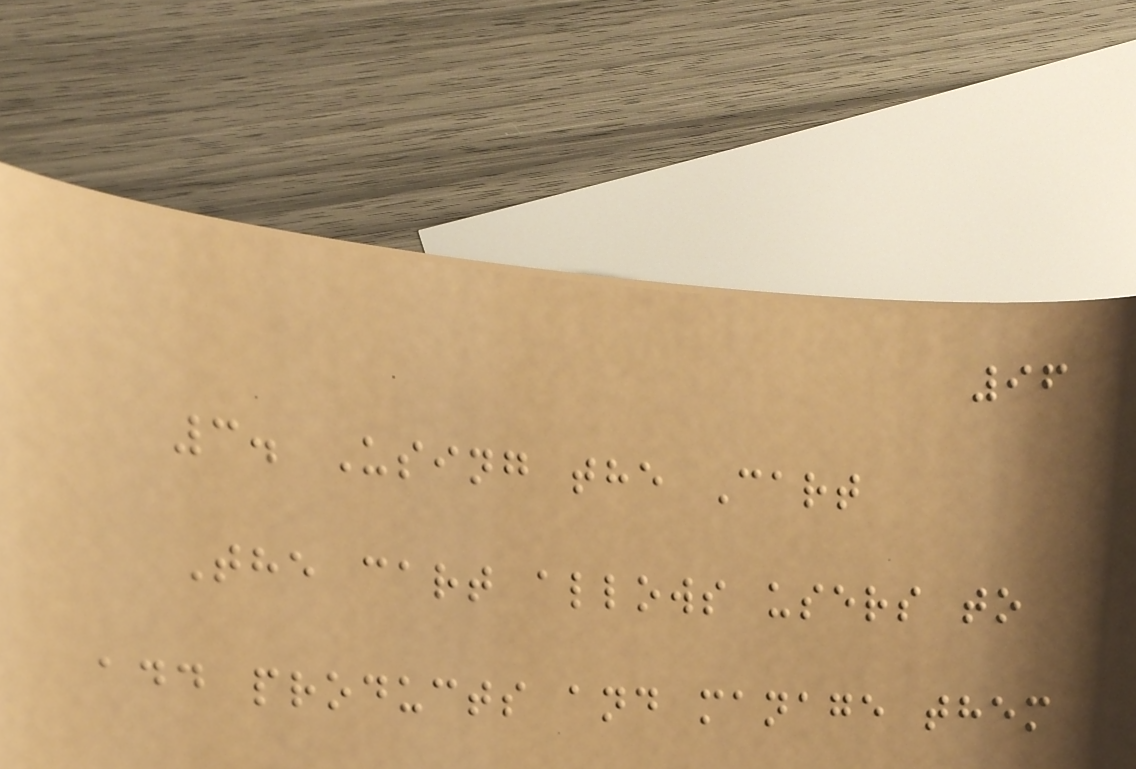96
3. Using the Cart
The cart allows users to
add products and manage them
